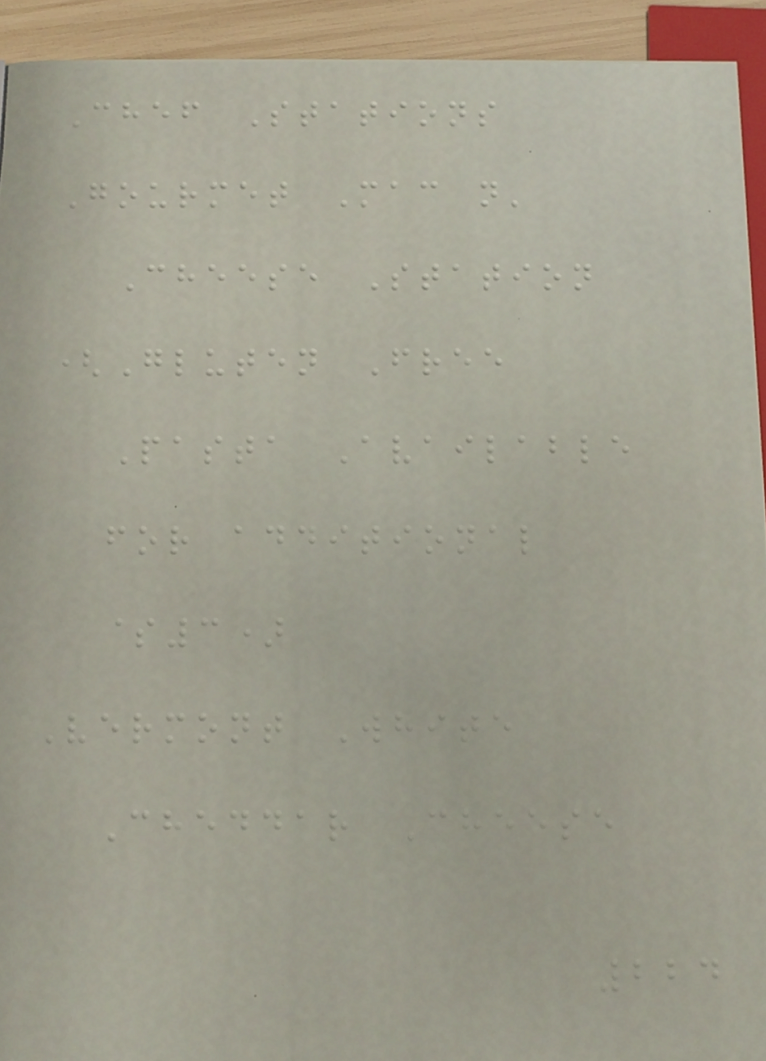Chef Stations
Gourmet Mac n'
Cheese Station
(Gluten Free
Pasta Available
for additional
$3)
Vermont White
Cheddar Cheese
224
